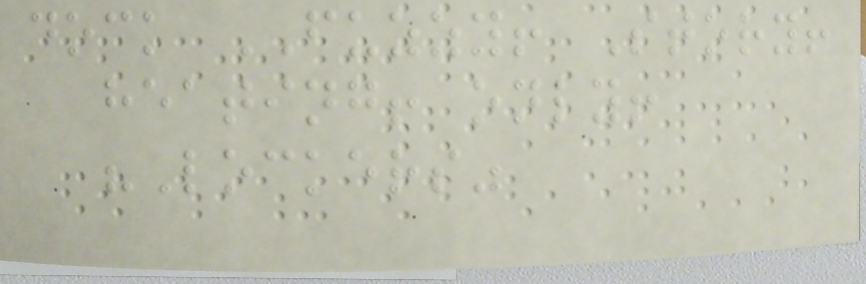dock FUZZY! Story!
heating! only!
"Lockers"
